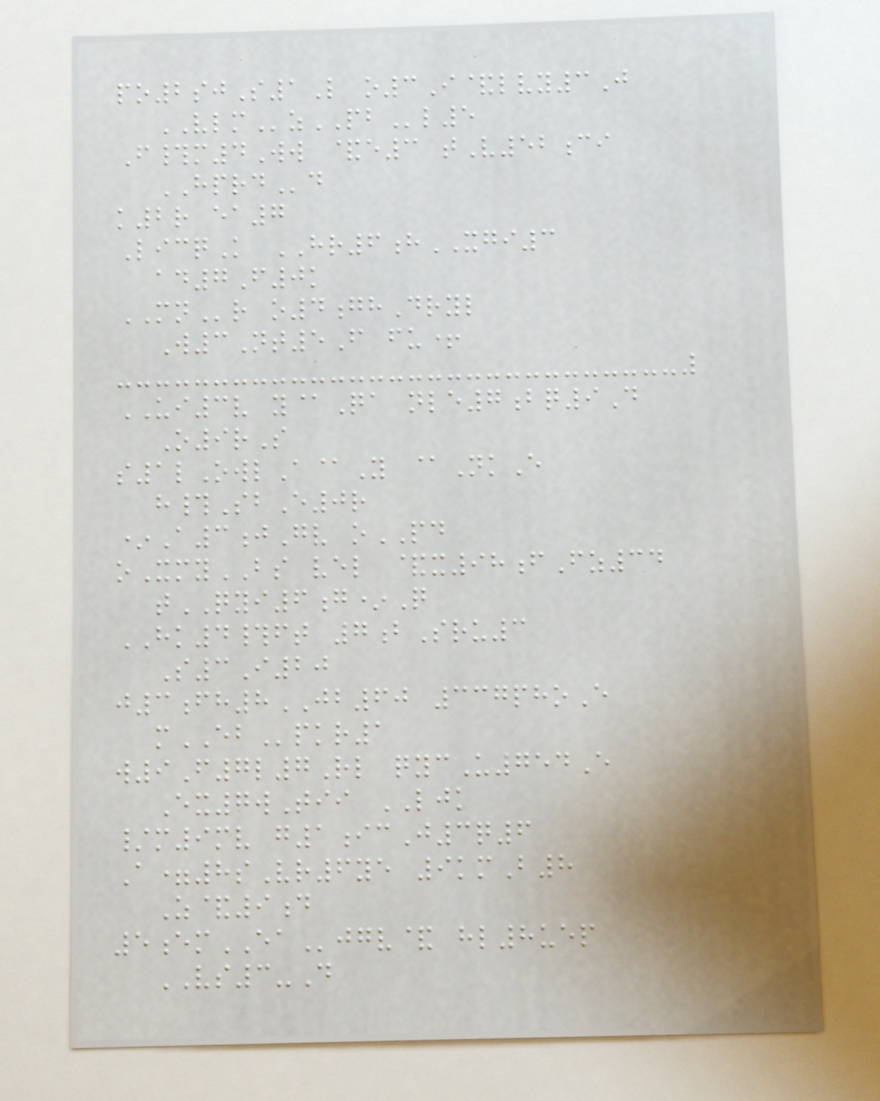po2sjS1L o3I&lvy3J
VLMzPBl5
F#m4Ww &e3 tV52ci
HPRDd
k2r ea7
LicqK HR6hXGI3
ad7F0k
MNr o4ghDryl
W3Nt5F fu+
UI3v y@Qa nle7bq9D
O9rS
s1lOwlA@Y @NkE
h#SbE0r
*A3jGv oPD
oXmyBS vel &x98fFz34
tQYI6g*Q
HK4#ft 7bSru3
S3I20
j3fh8JB60 337phoE
mEBpkr1
w9F7l7Rl qycU754E
Ex7wTii LJK
/m9mv g1icJ3q6
A=8sVr6ye 9kmB8
Z&9d
5emEAjgv& hl8uep
VS3-D
